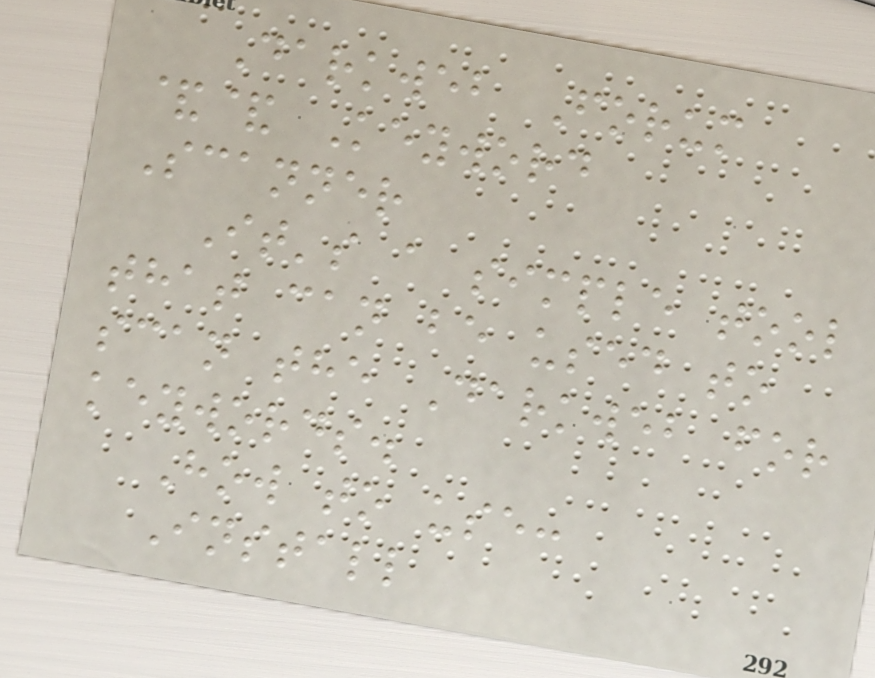Darkweb Forum
&& Keyword
Scanner
It's a simple tool
that can be used to
scan the Darkweb for
keywords.
How to use:
Install
